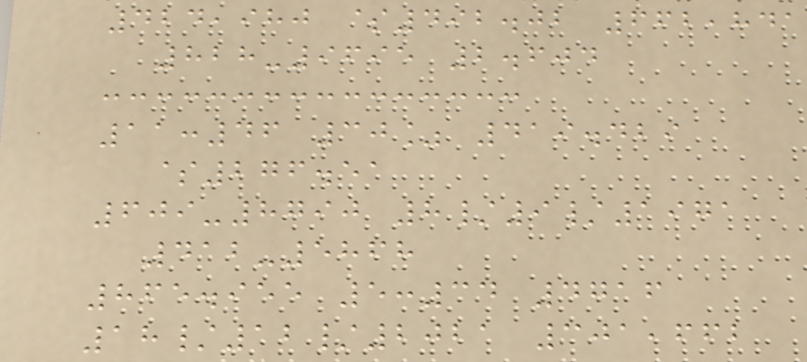424,980 $492.02 662,841
828-9695 2.604
11:46 30% 419.429
$276.51
609-8790 8/9/1971
412-5868
865.955 5:34 4716
18/12/2021 301,662
